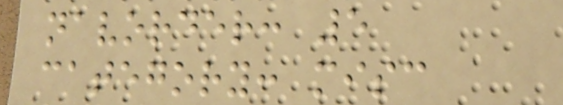navorder: 5
category: misc
